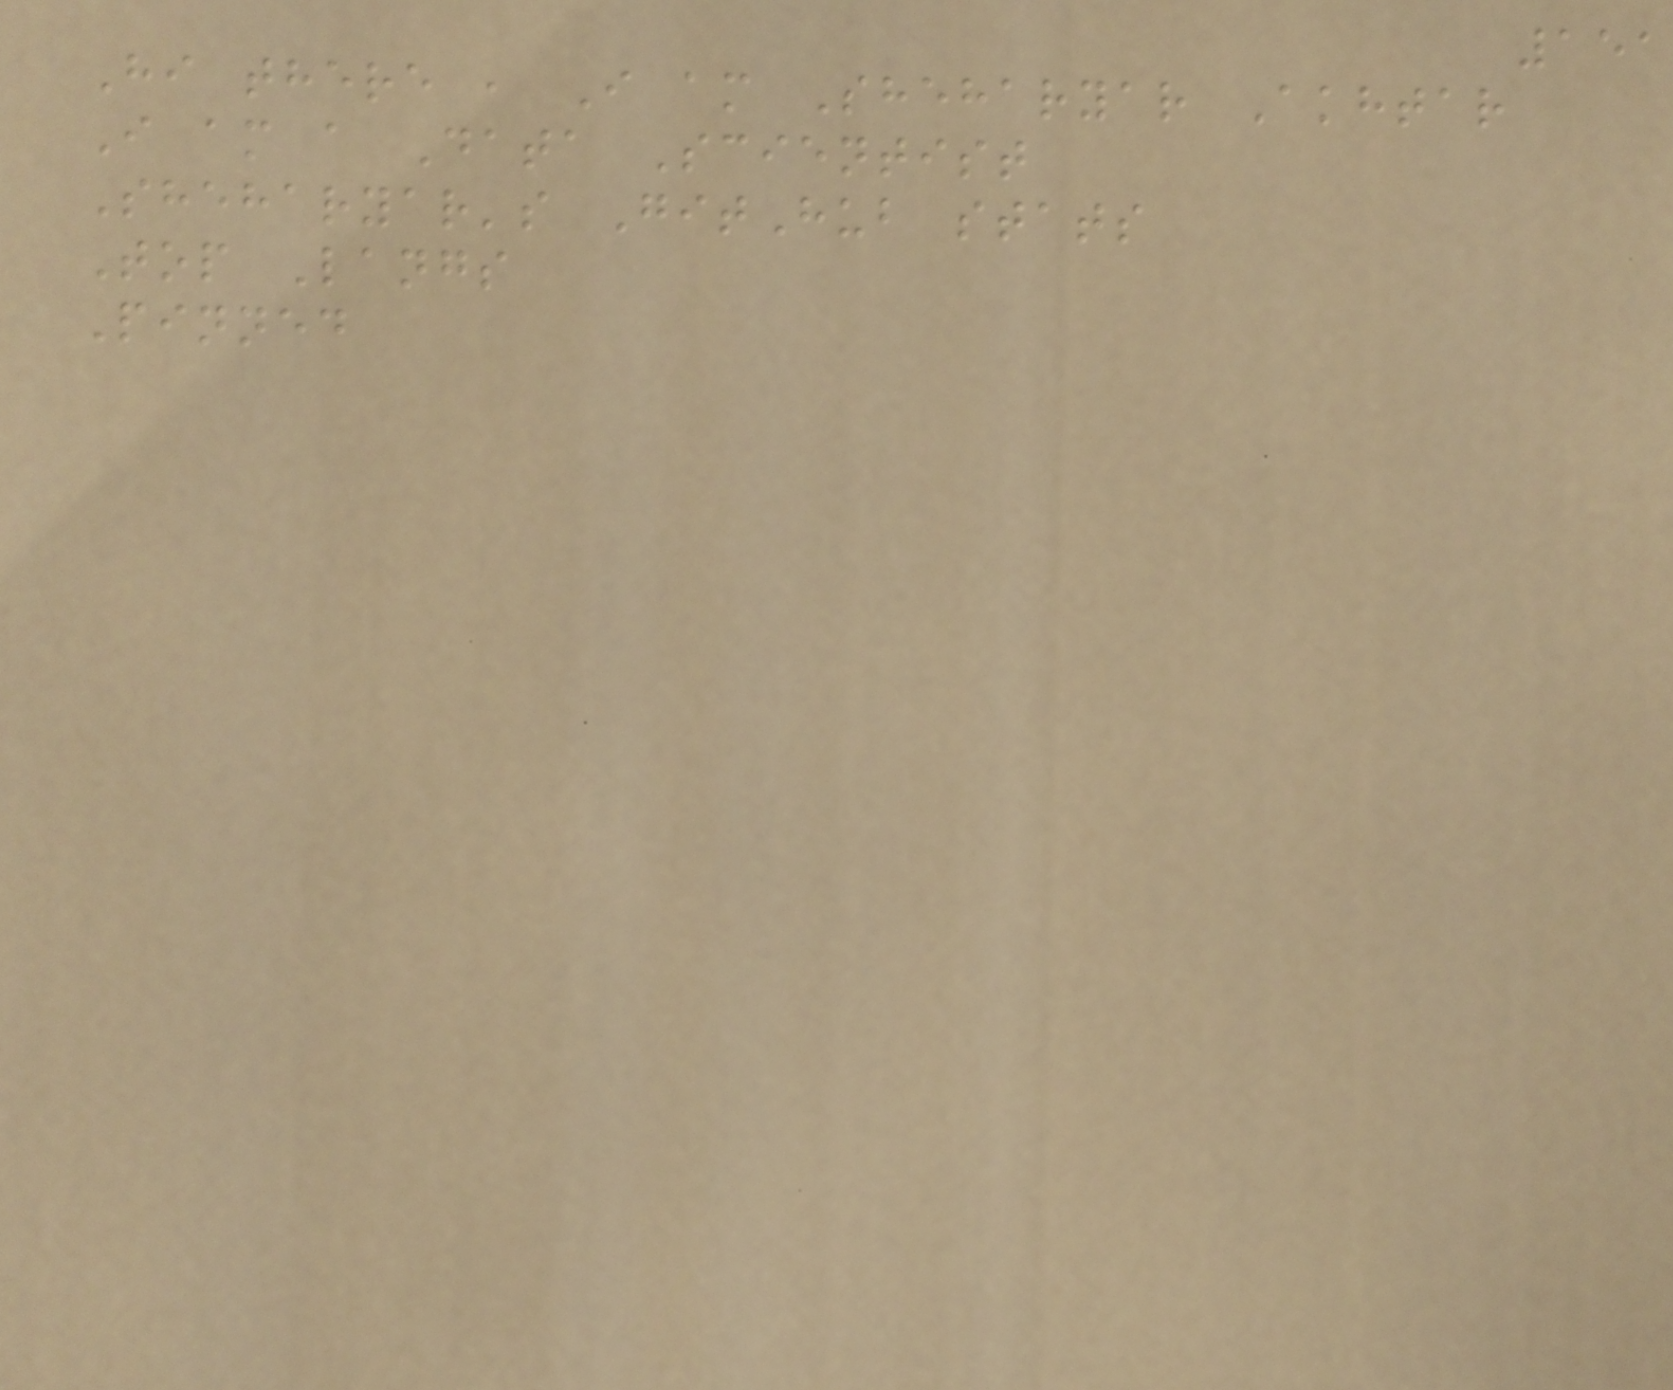151
Hi there , I am Sheharyar Akhtar
I am a Data Scientist
Sheharyar's GitHub stats
Top Langs
Pinned
